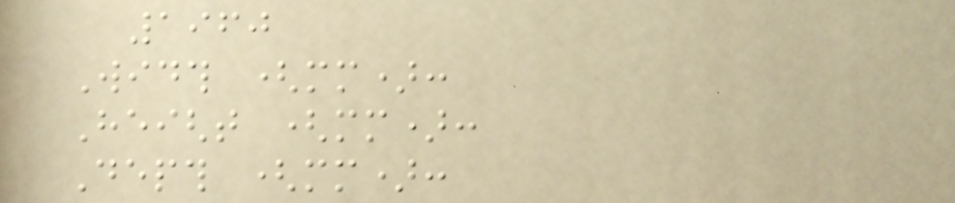1960
Width (mm):
Height (mm):
Depth (mm):
